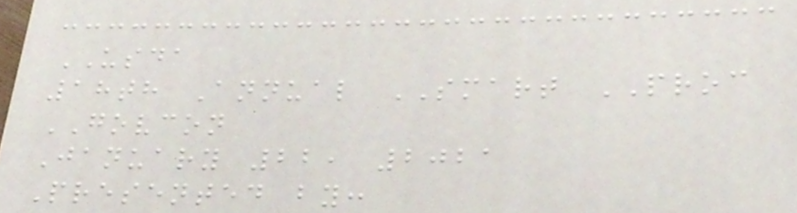USDA
18th Annual SMART PROC
GOVCON
January 22, 2021
Presented by:
